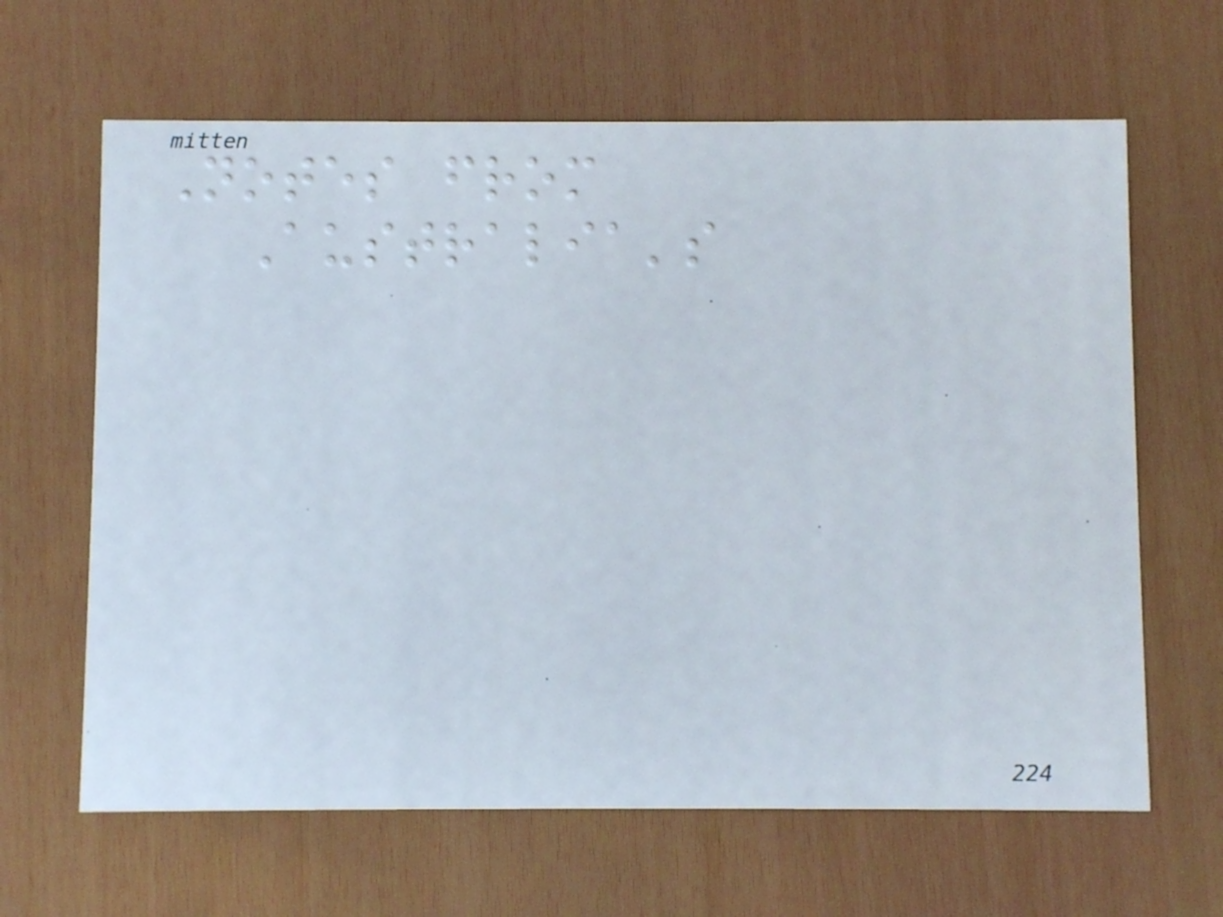Notes from
Australia's
